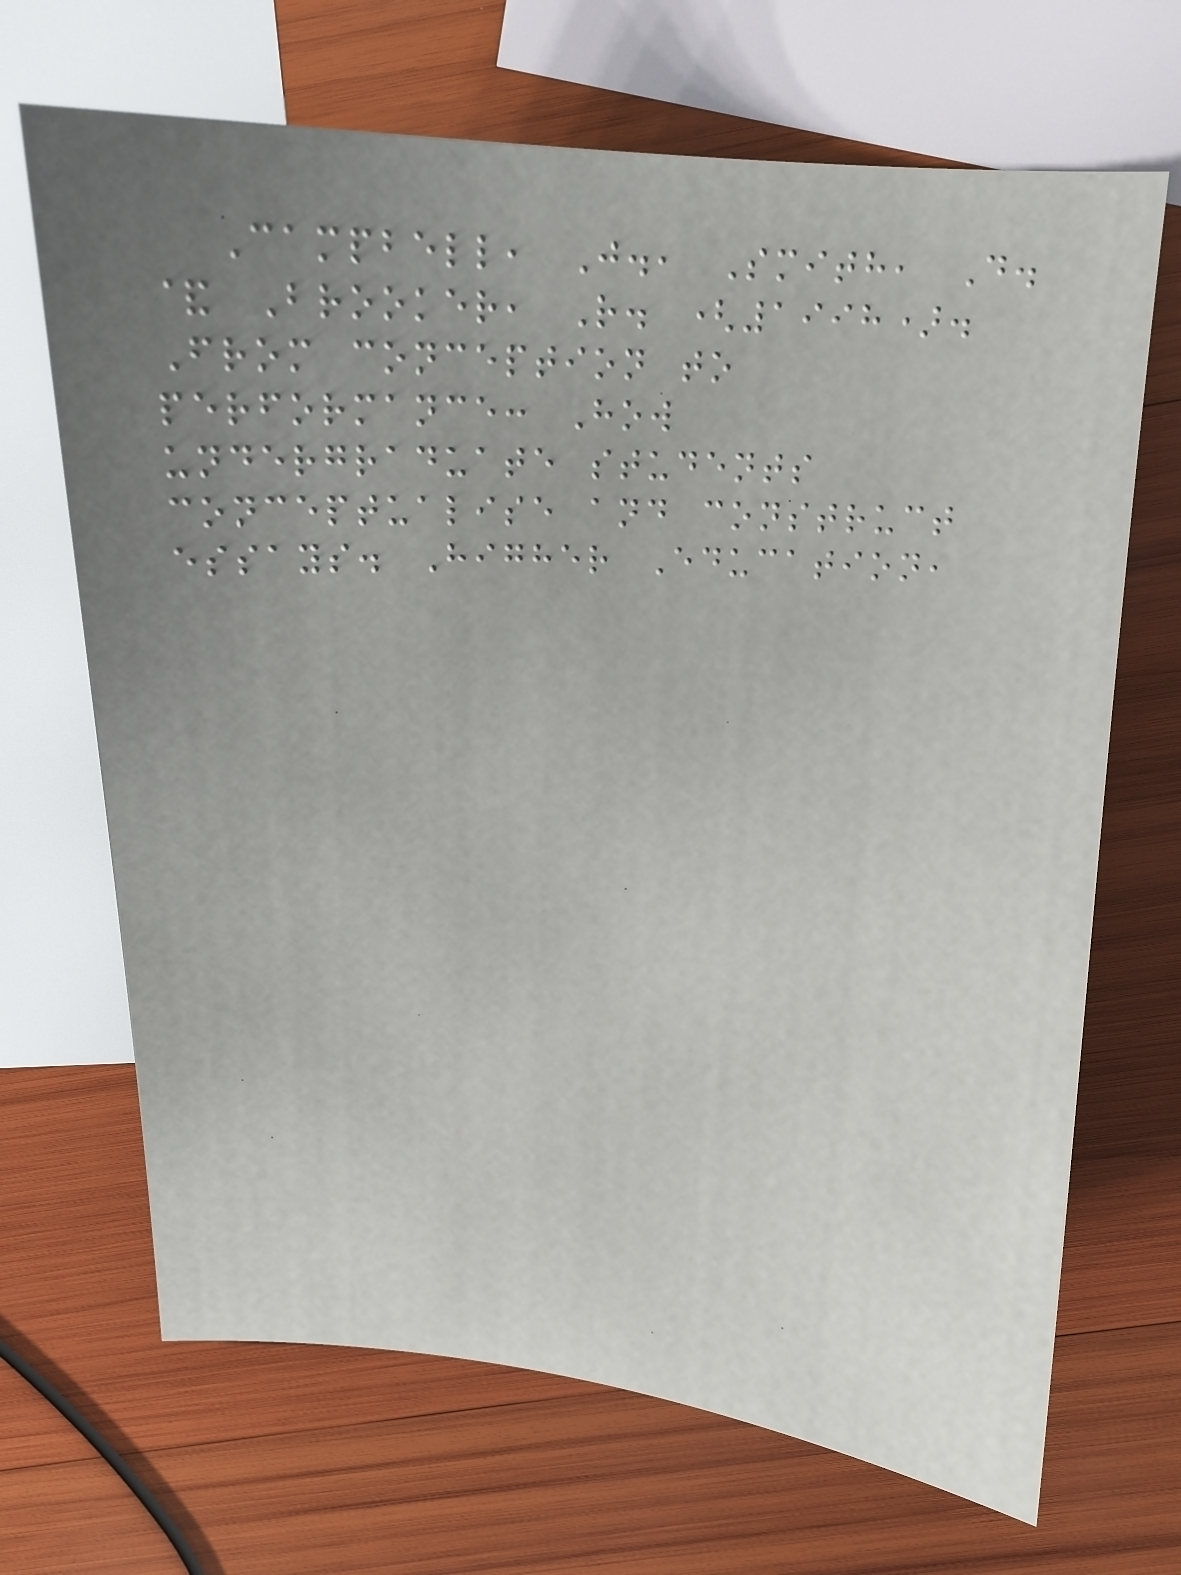Campbell, J., Smith, D.
& Brooker, R. (1998).
From conception to
performance: How
undergraduate students
conceptualise and construct
essays. Higher Education,
